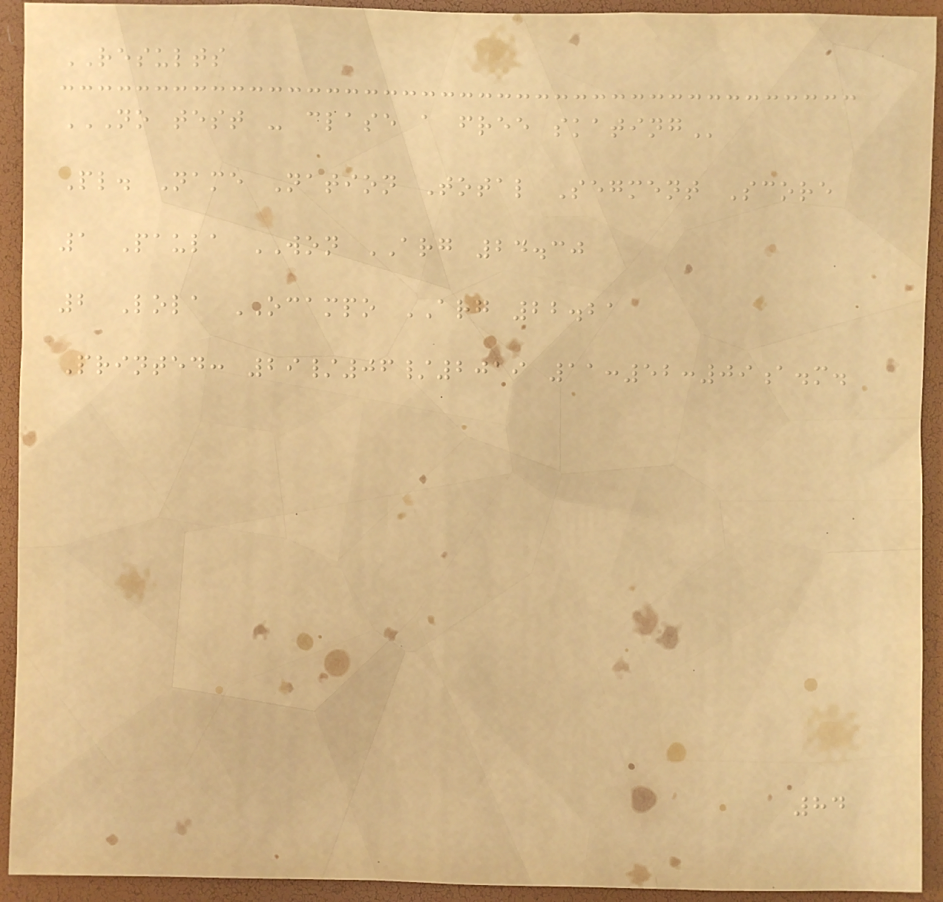RESULTS
NO TEST - CLASE A FREE SKATING
Pl. Name Nation Total Segment Score
1 Paula WON ARG 24.30
2 Lola OCAMPO ARG 22.21
Printed: 29/06/2019 11:52:09a.m.
84
